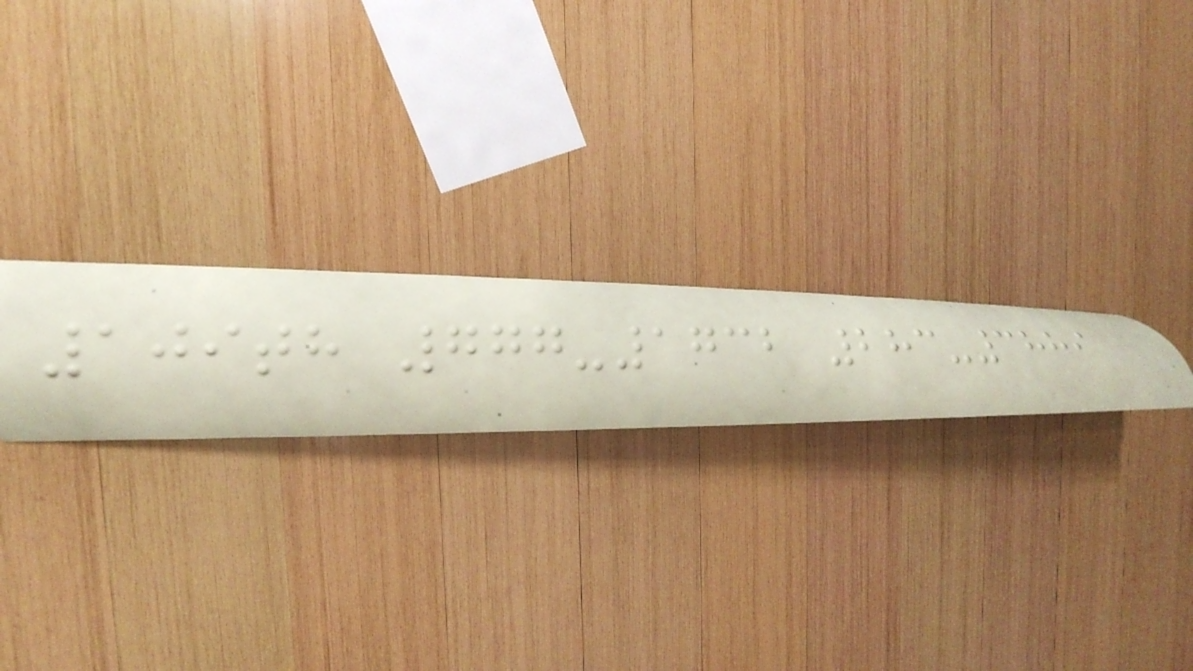109th 777-1732 283-3889
